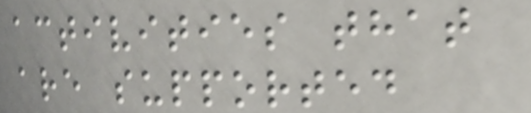activities that
are supported
